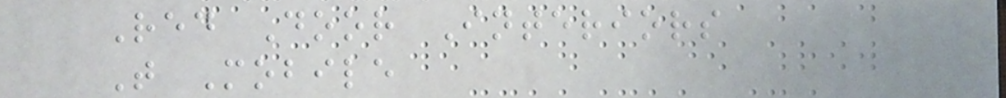Red Door Interiors
T Mobile
